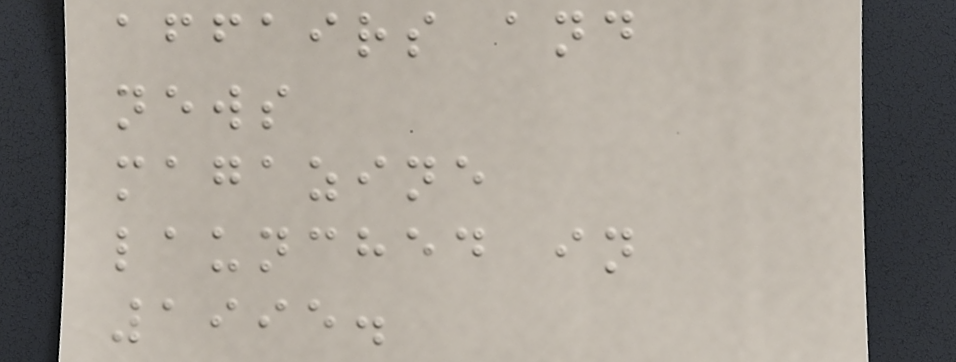affairs and
news
magazine
launched in
1995.
